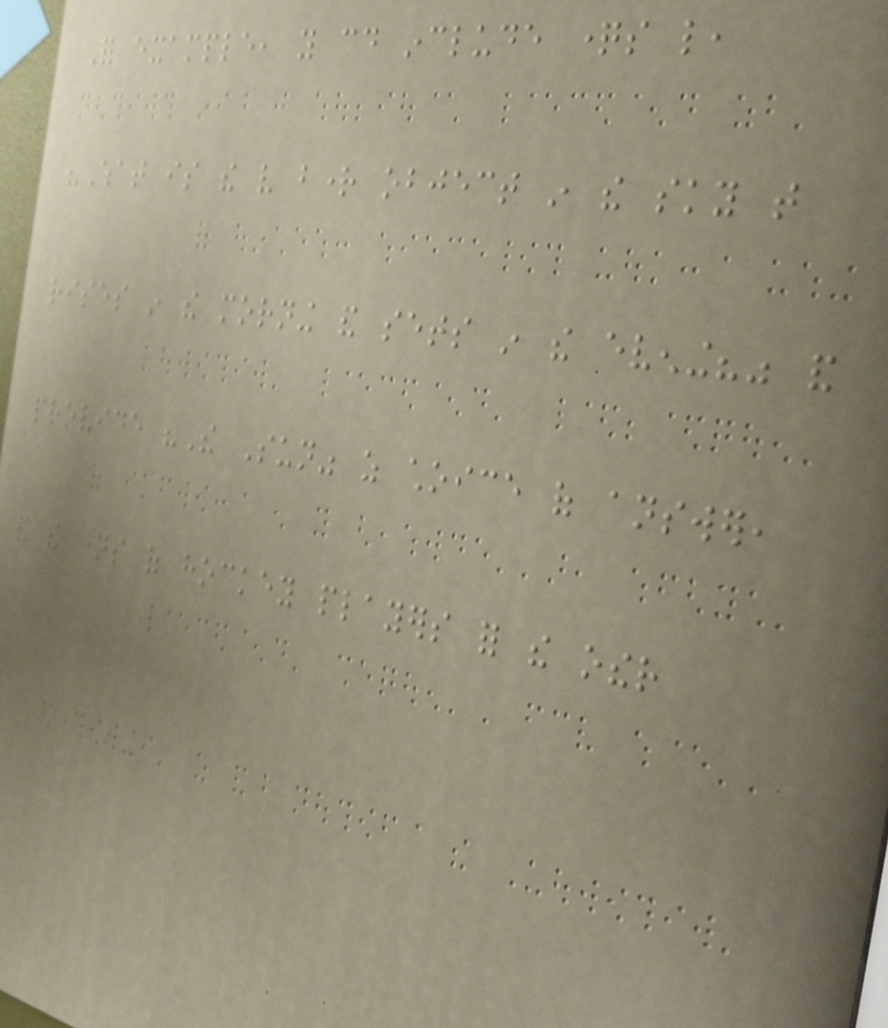For example, you could include questions like,
"What is the very bright object in the sky that
rises in the morning and sets in the evening?" and
provide "The Sun" as choice of answer,
and the names of hockey players for the other
